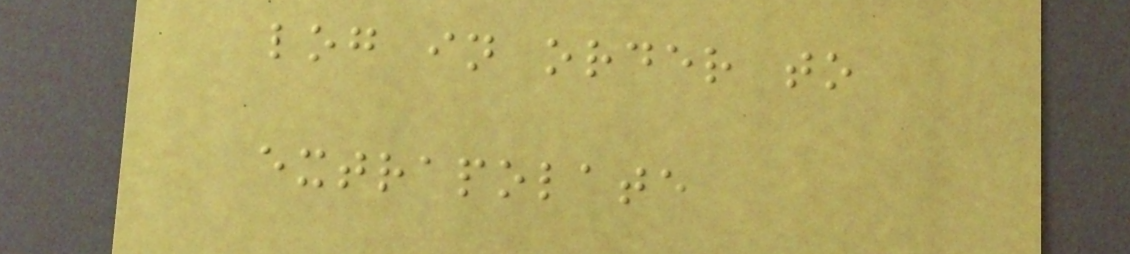log in order to
extrapolate
